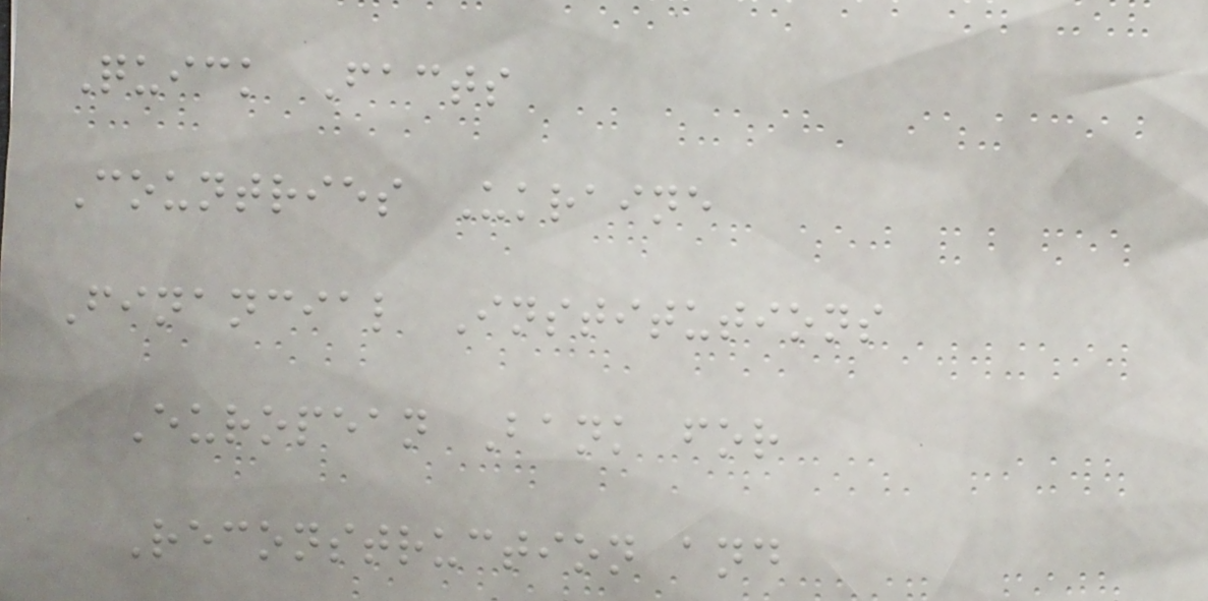Quick Facts
Countries Ukraine
Financial Institutions
European Bank for
Reconstruction and
